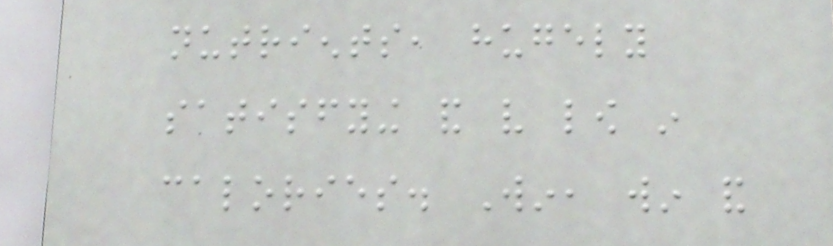nutrients, hugely
satisfying and very low in
calories. Win, win and
